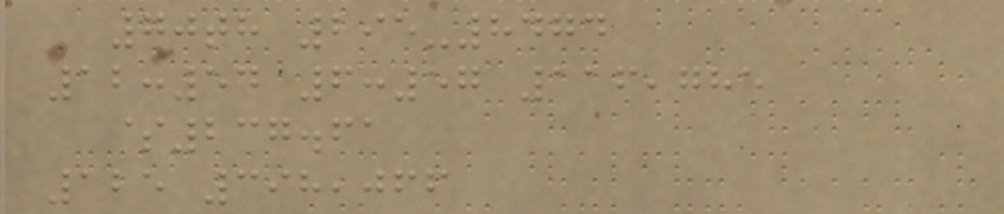70th 295-8474
12:54 6:57 116,785
$237.61
125 398,066
